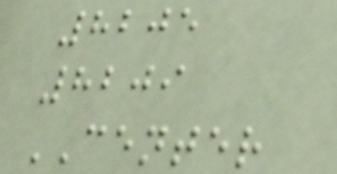8205
8209
CENTER
